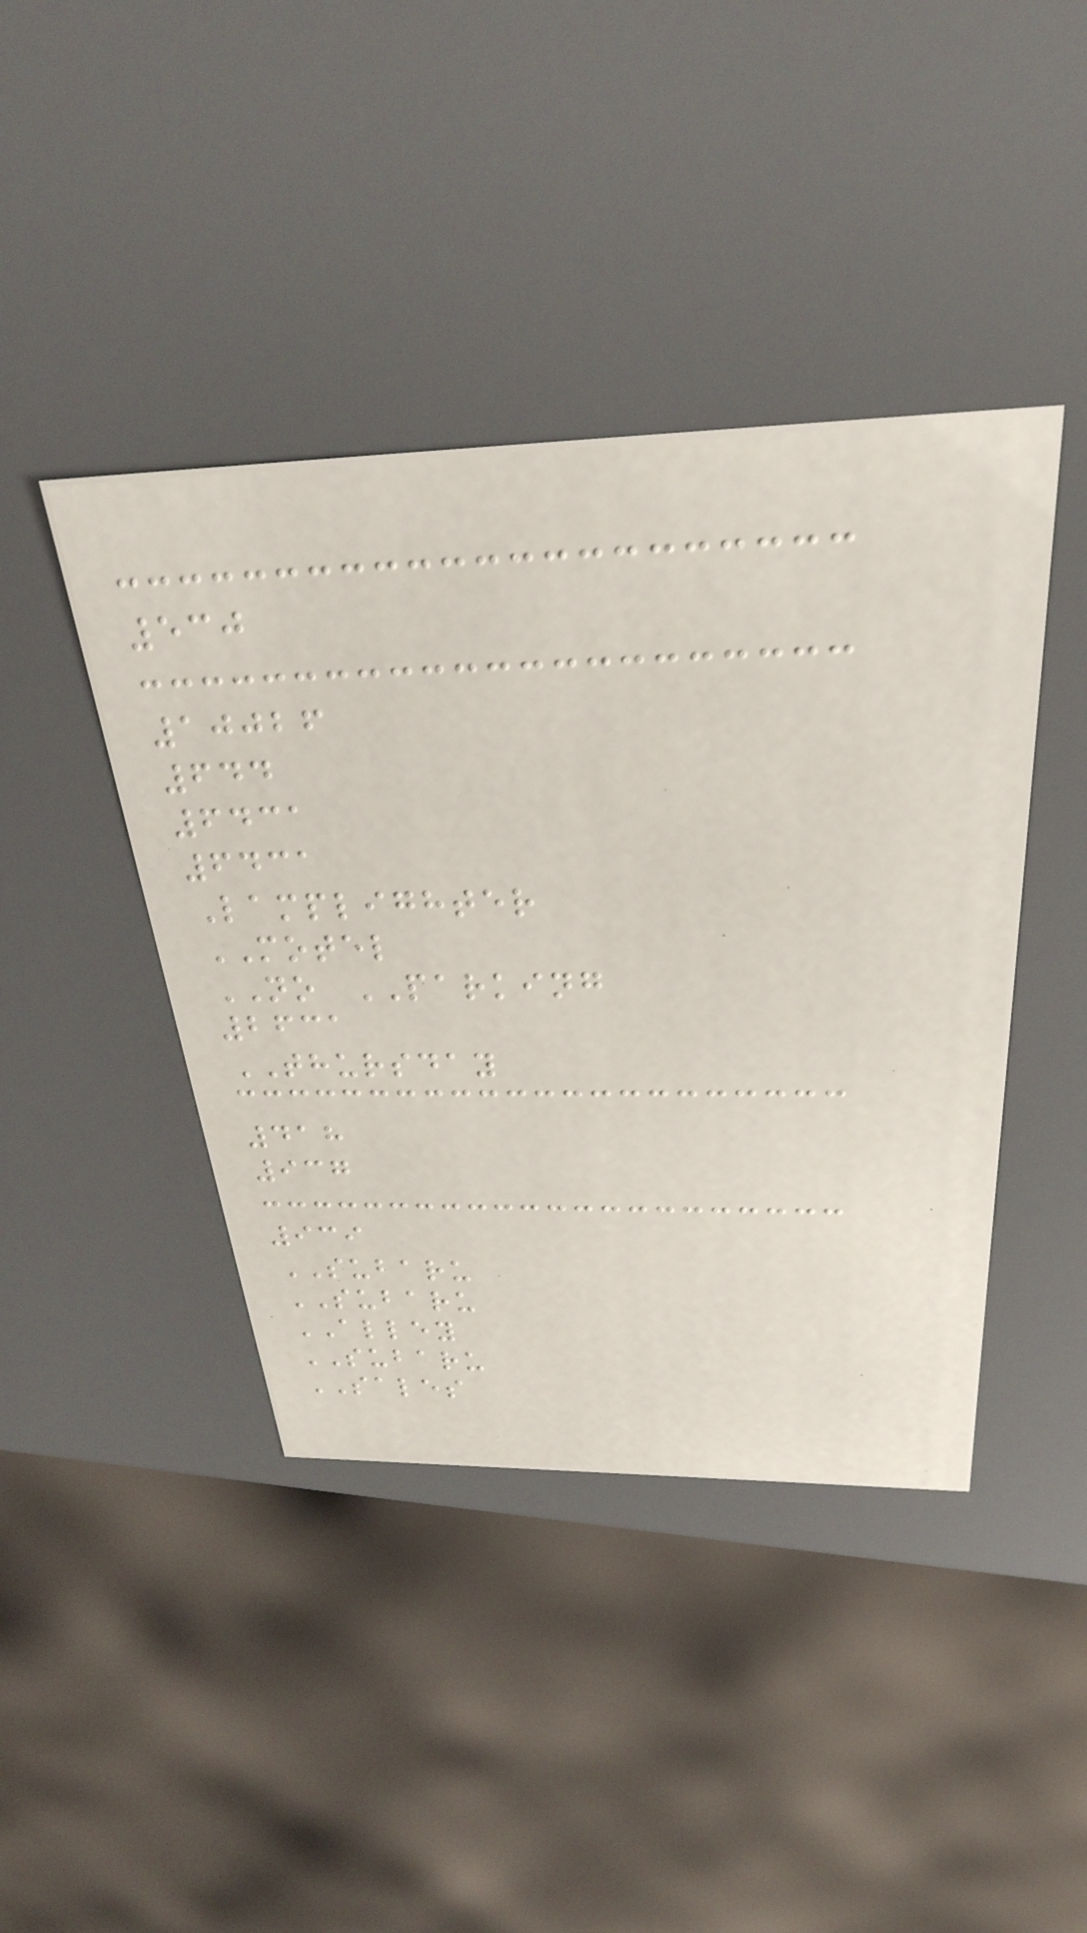530
10026
644
6431
6431
Lamplighter
MOTEL
NO PARKING
2631
THURSDAY
418
937
939
SUBARU
SUBARU
ALLEY
SUBARU
SALES
